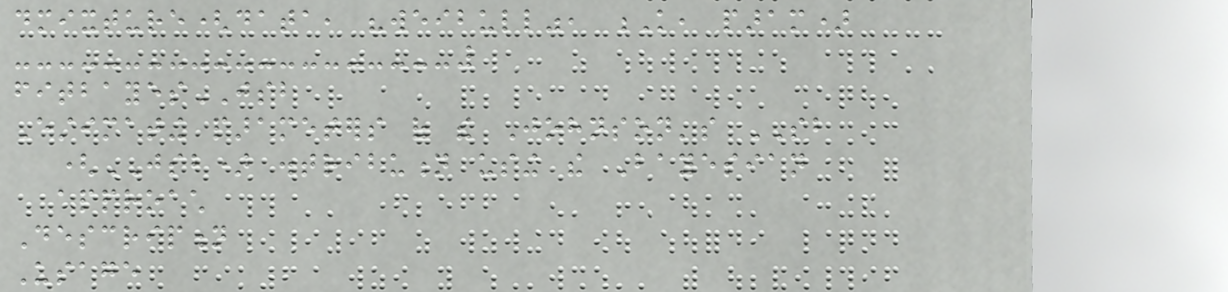dmixture(data, "weibull", K, param)
fitbayesJSB
Estimating parameters of the Johnson's SB
(JSB) distribution using the Bayesian
approach
Description
Usage
